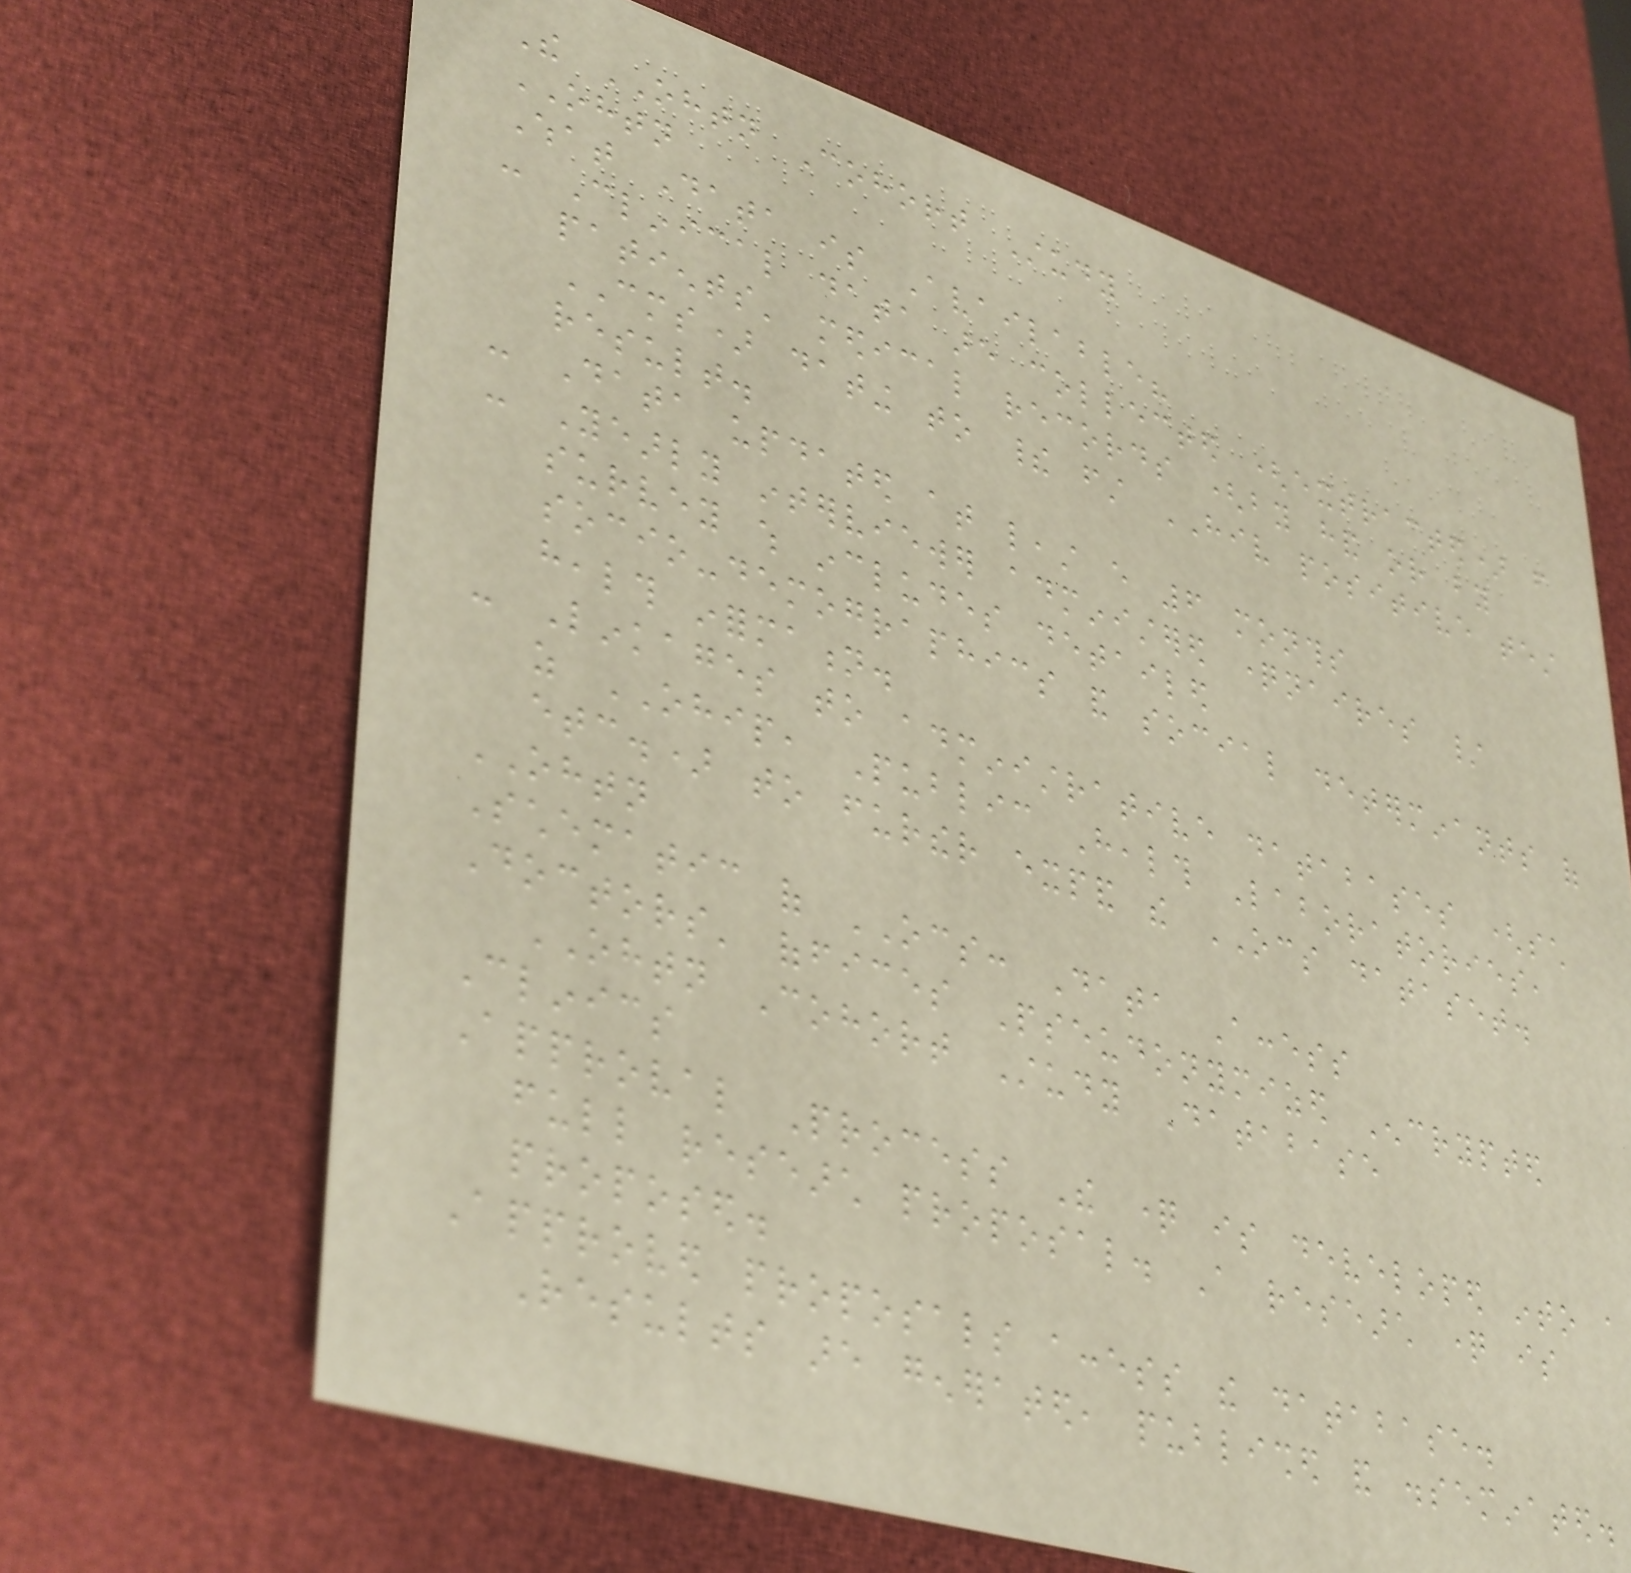The OHTN Cohort Study
OHTN
What Data is Available?
- Clinical data are collected (extracted) from
patients' medical records (by hand or by
CMS) dating to their first HIV positive test
result.
- Data updated at least every 6 months
- Yearly interviewer administered questionnaires /
survey which includes detailed
socio-demographics and social determinants of
health information.
- Linkages to administrative databases (such
as OHIP, Public Health Laboratories,
etc.) to further expand the OCS dataset.
OHTN
Schematic of OCS: Data Access
Doctors' offices Pseudonymized Encrypted
OHTN Cohort Study Database
Clinics
Approval Process The question is developed into a
full research proposal. A research question is
proposed.
Approved proposals access the database.
Results are generated, published and disseminated.
